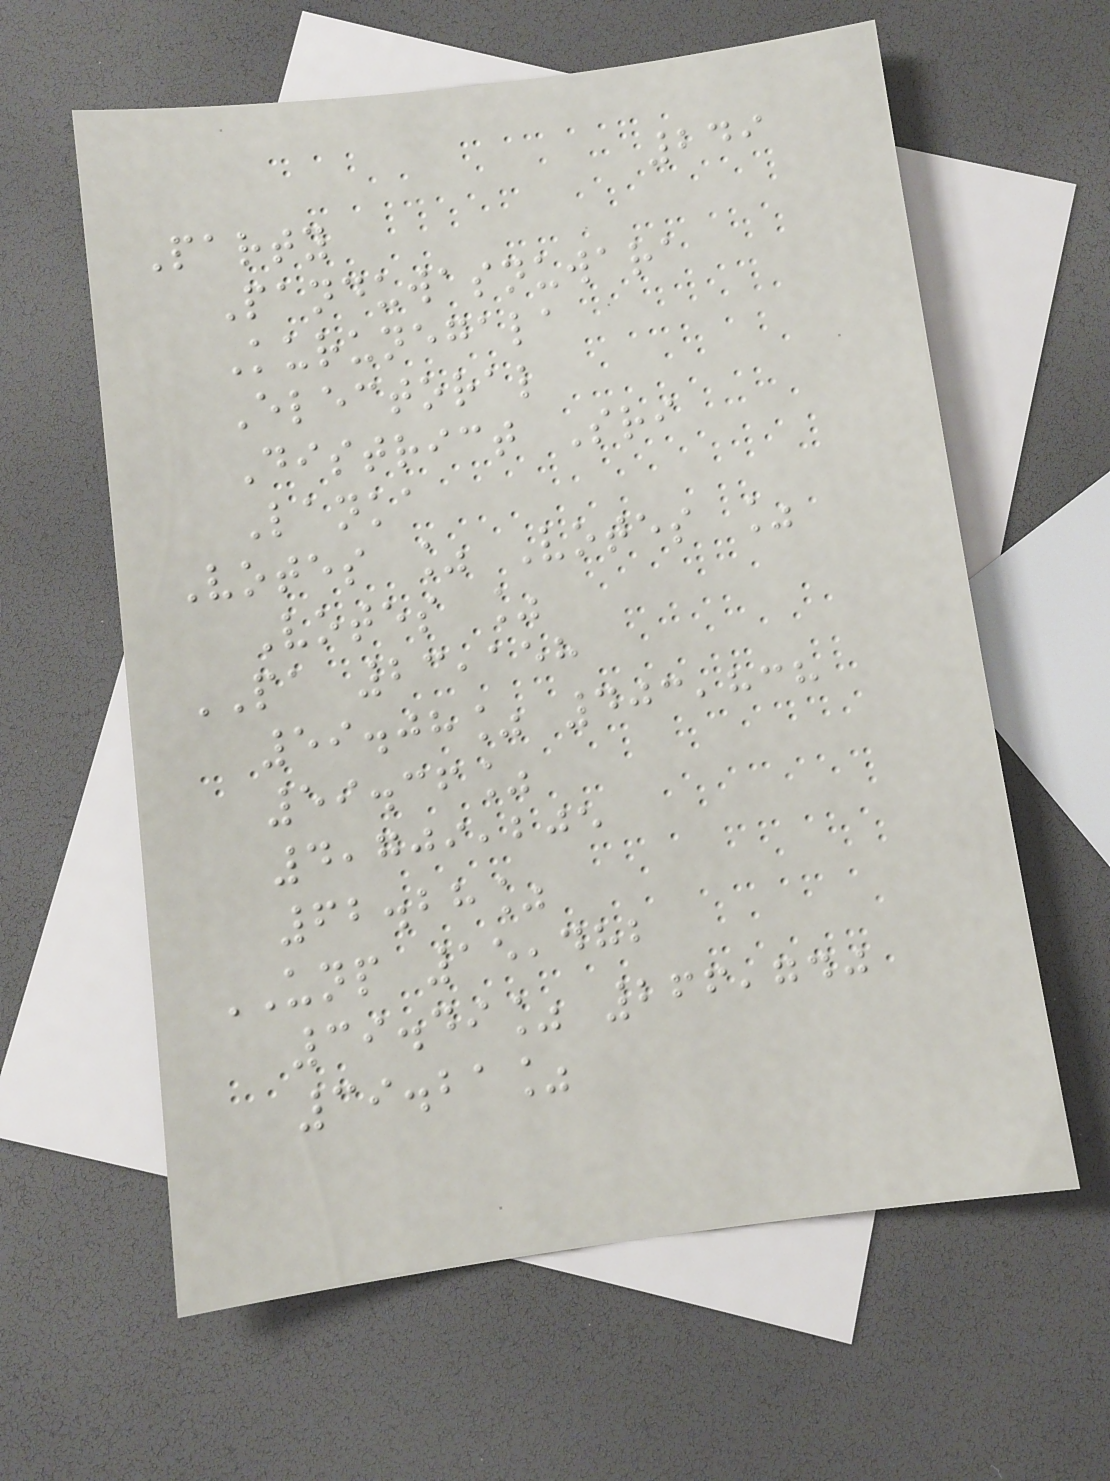249
Party
Panduwasnuwara
Kurunegala
Electoral
District Sri
Lanka
Votes % Votes %
Votes %
PA 23,158
59.08% 403,838
59.36%
4,709,205
62.28%
UNP 15,482
39.49% 266,740
39.21%
